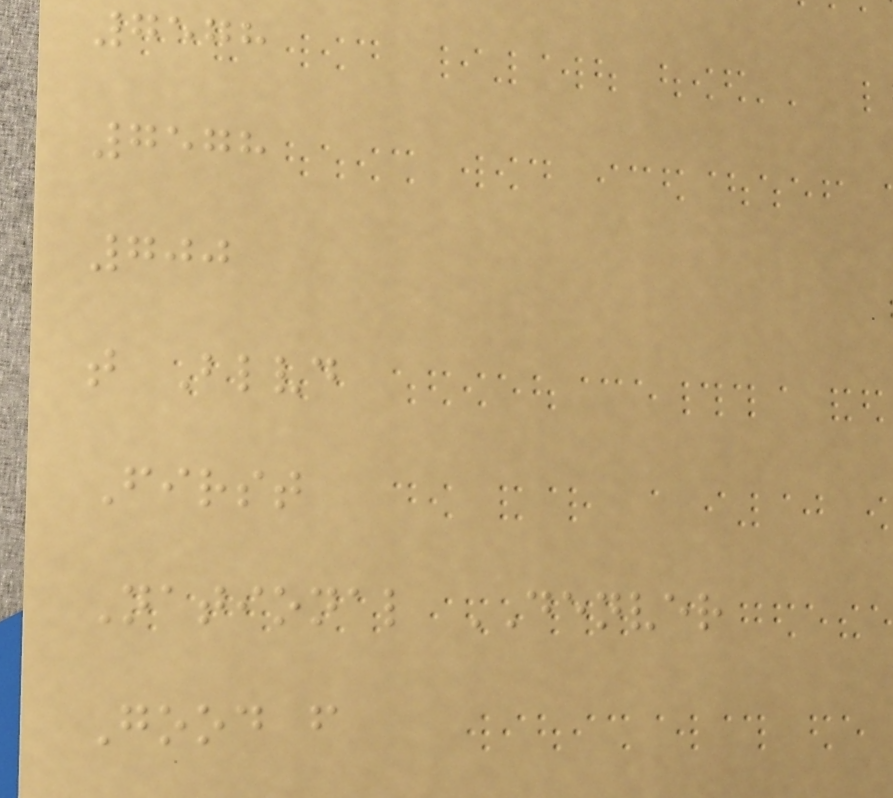7578
7578
700
t Blvd
First
National DENVER
Good f
